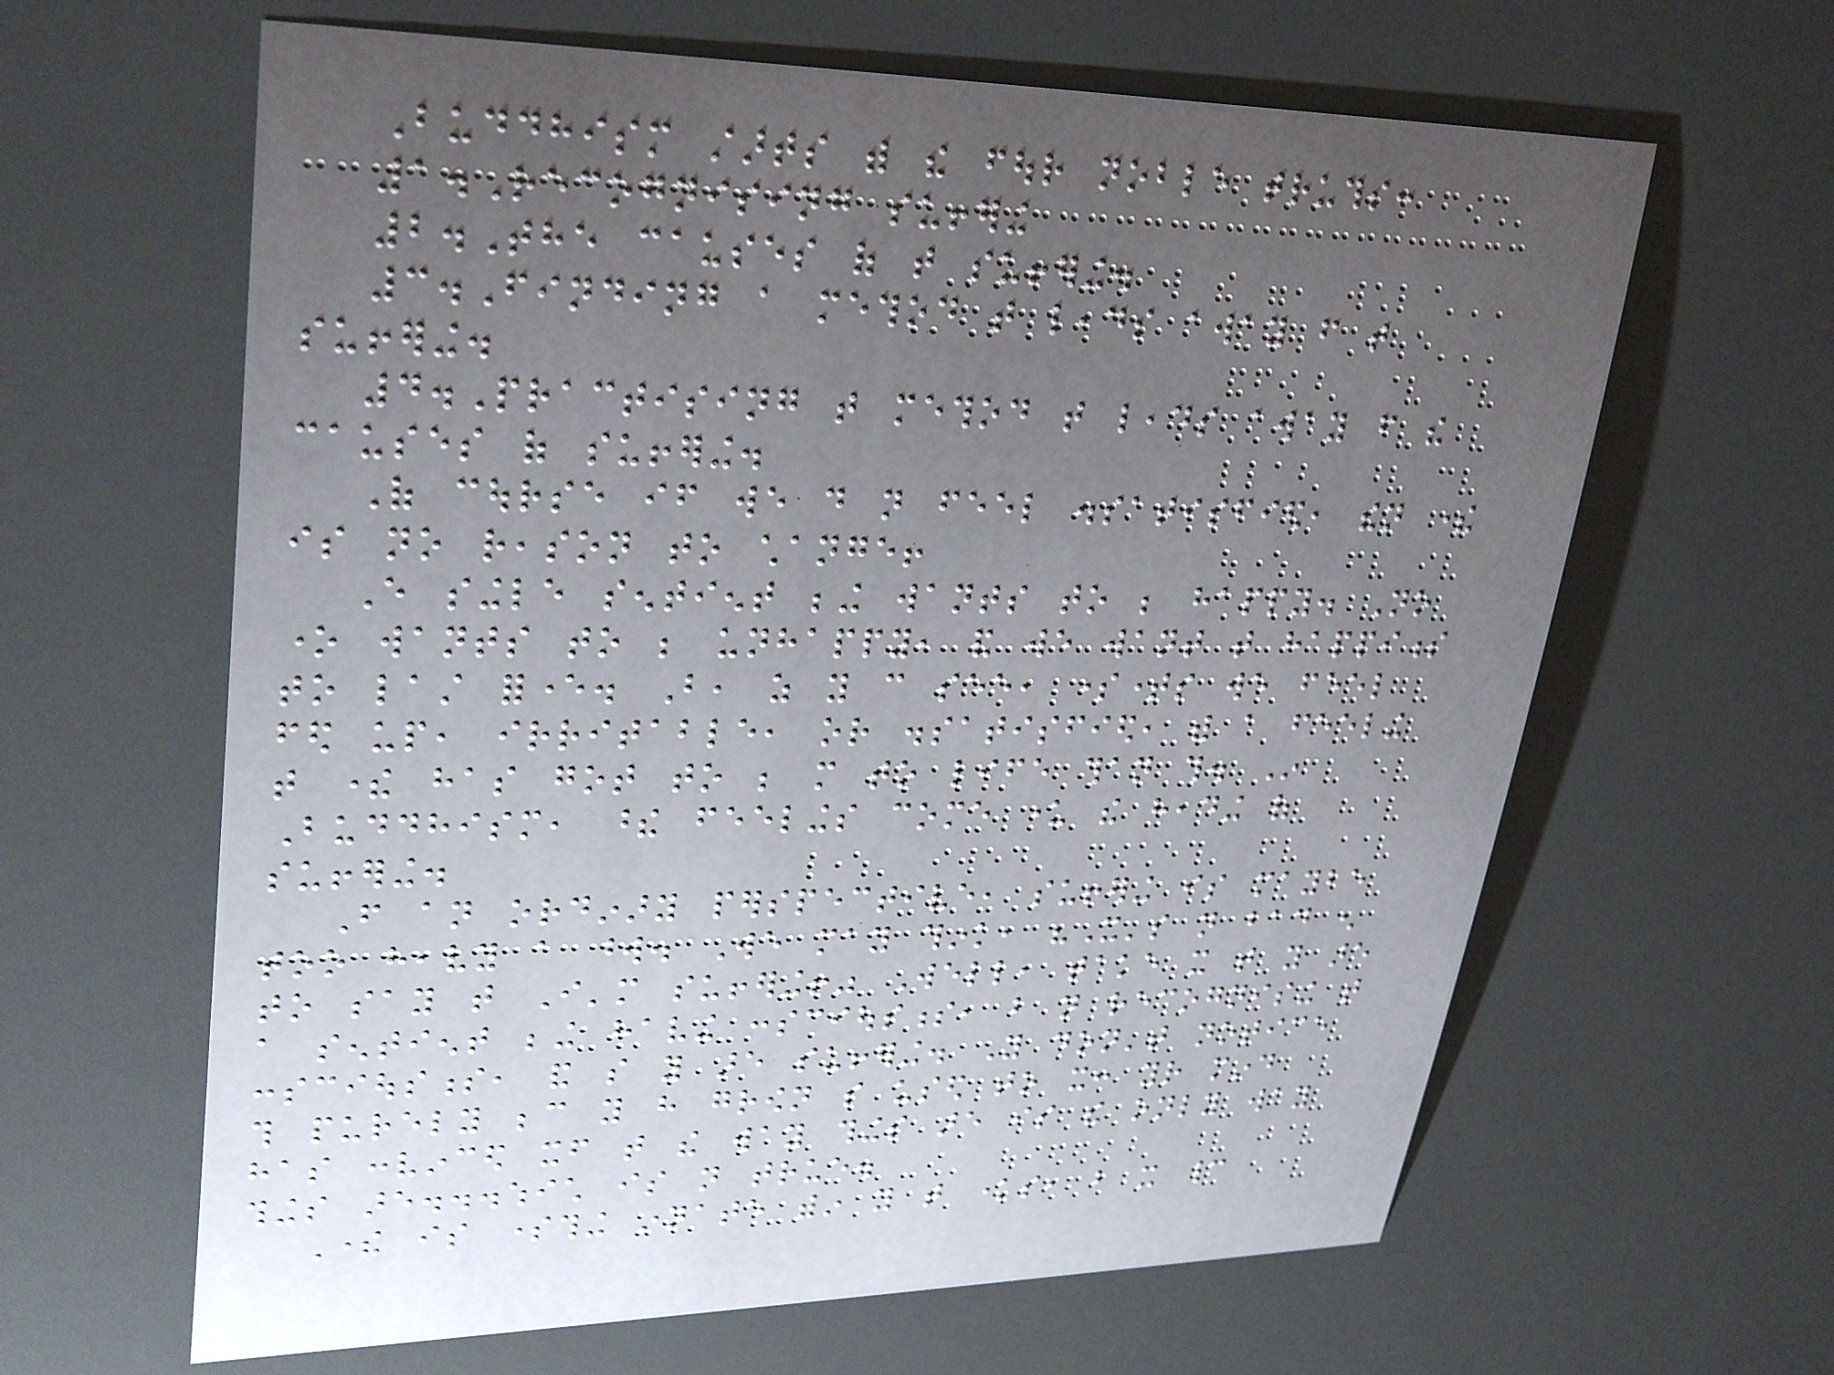Buddhism starts with the four noble truths:
1.Recognising suffering
2.The causes of that suffering.
3.Finding a method that leads away from that
suffering.
4.Practising that method that leads away from the
causes of suffering.
Of course if we do not feel dissatisfied, then there
is no reason to change!
Every single sentient being wants to be happy. No
one wants to be unhappy, and we want that happiness
to last forever. But, as you can see, sometimes we feel
fed up, irritable, or dissatisfied, with a feeling
that there has got to be more to life than this. In
Buddhism, these feelings come under the heading of
suffering.
From an ordinary perspective, suffering is maybe
too heavy a word. We may think, "It's not bad enough
to say that I'm suffering!" Well, take it that you are
a sentient being having consciousness, but not recognising that
consciousness, and so you are suffering. You don't notice
this purely because you have grown so used to it: your mind
has convinced itself that the way things are is the only way
things are...which is not true.
There is something innate within you that knows, but it cannot
